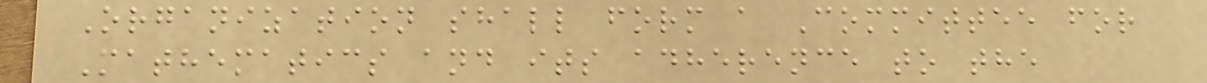Organization shall form a Committee for
Mathematics and its adherence to the
